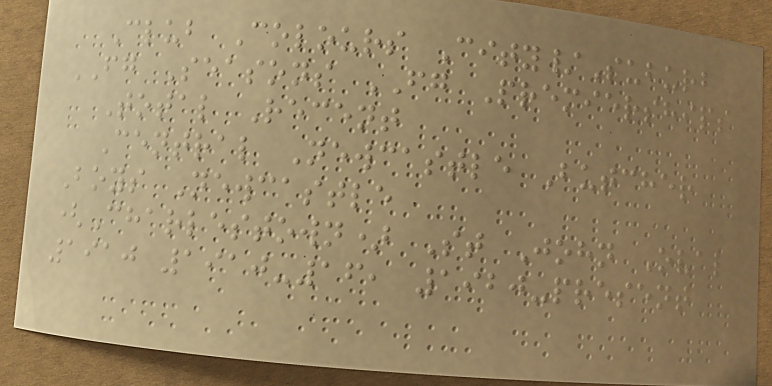Club Colours City/Suburb
FG Seasons FG Premierships
Total Recent
Central Newcastle Butcher
Boys Newcastle
(Charlestown) St John Oval
1910 1910-16, 1920-present
